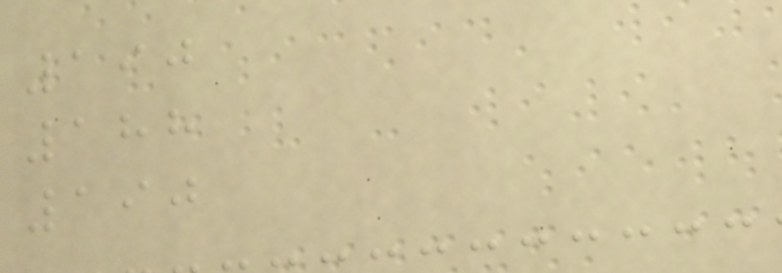190
188
190
